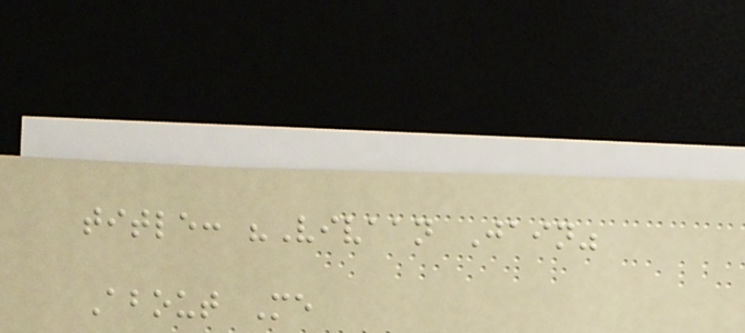title: "Vivaan Jain"
About Me
